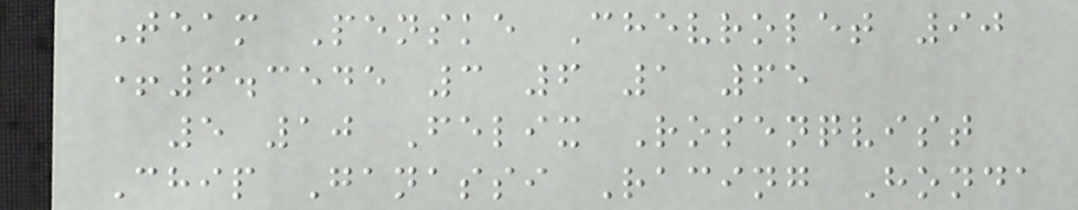Team Penske Chevrolet 90
+6.3545 3 6 1 65
5 10 Felix Rosenqvist
Chip Ganassi Racing Honda
